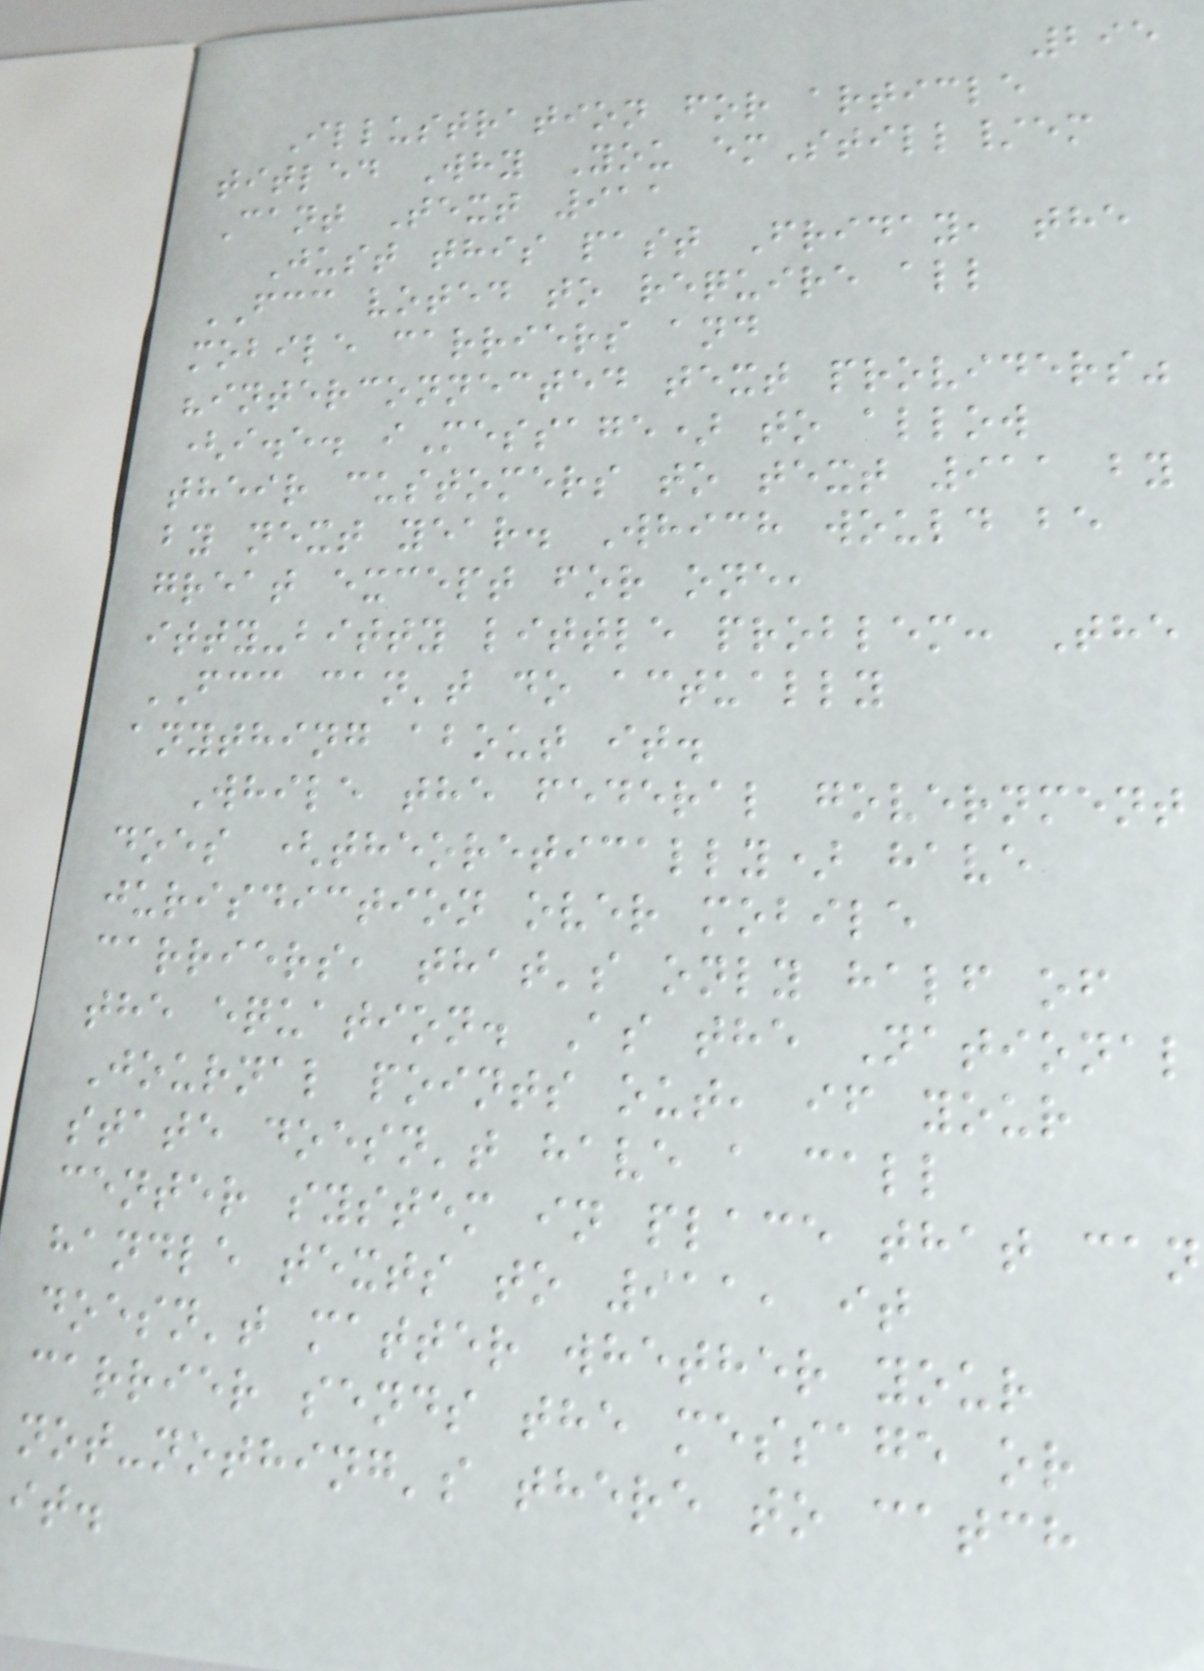295
Illustration for article
titled Why You emStill/em
Cant Text 911
Just this past Friday, the
FCC voted to require all
mobile carriers and
"interconnected text providers"
(i.e. iMessage) to allow
their customers to text 911 by
by next year. Which would be
great except for one,
itty-bitty little problem: The
FCC can't do actually
anything about it.
While the federal government
does (theoretically) have
jurisdiction over mobile
carriers, that's only half of
the equation. As the National
Journal points out, if your
state doesn't have a call
center system in place that can
handle texts to 911, it
doesn't matter whether your
carrier sends the message or
not-nothing's there to catch
it.
